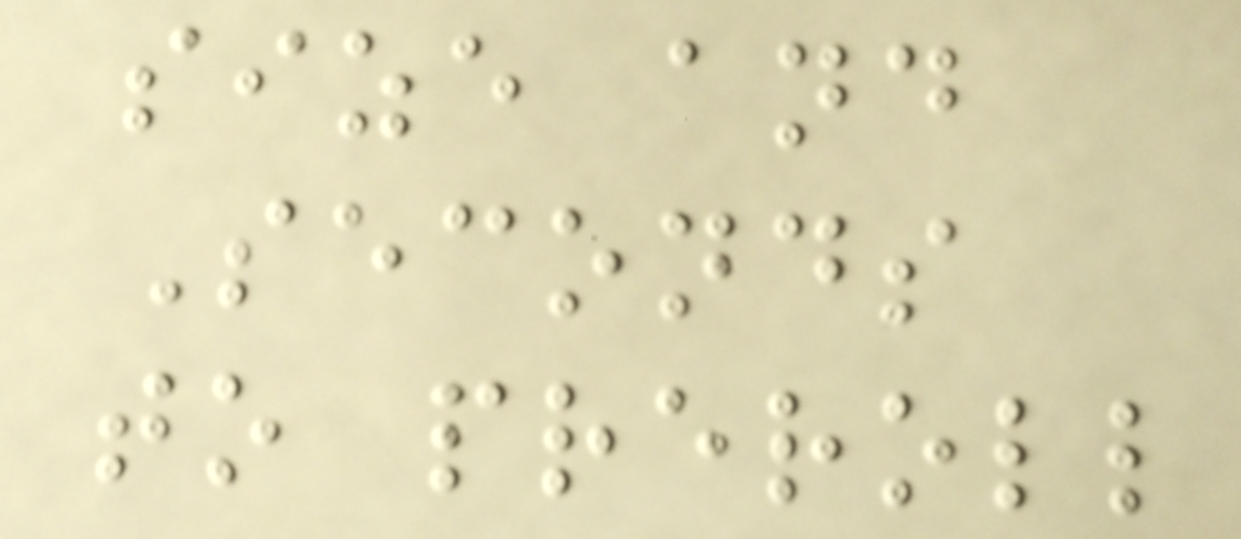size and
Seconds
to preroll
